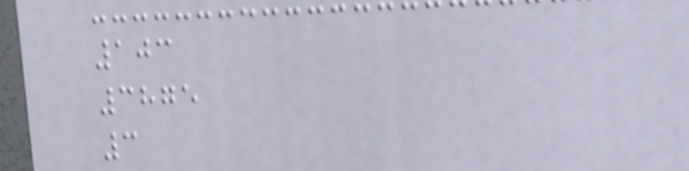103
3875
3
